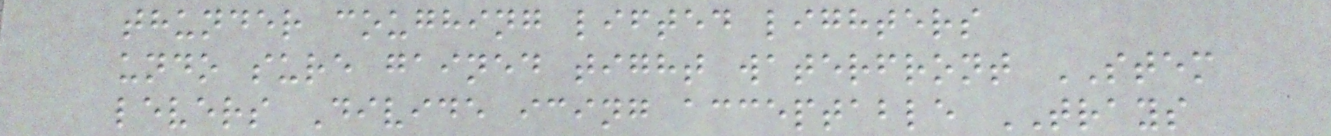thunder coughing lifted lighters
undo sure gained tight waterfront STEM
levers Divide icing acceptable TRAYS
